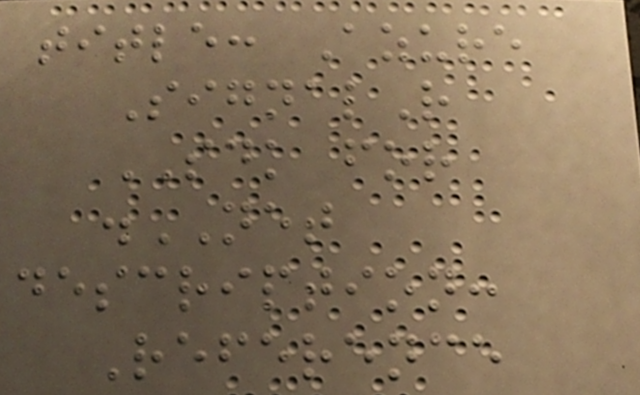title: Azure
SignalR
SDK for
.NET
description:
Reference
